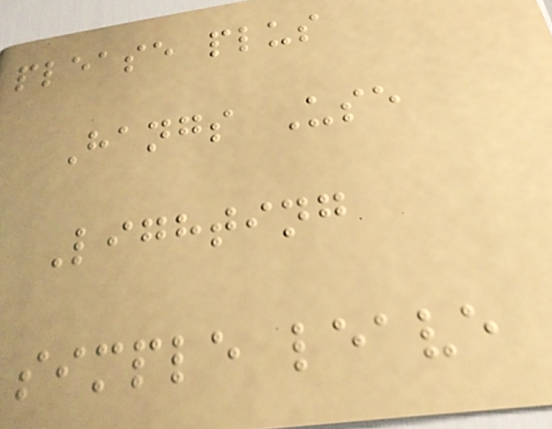please plus
Hangs Use
Lighting
simple leave
